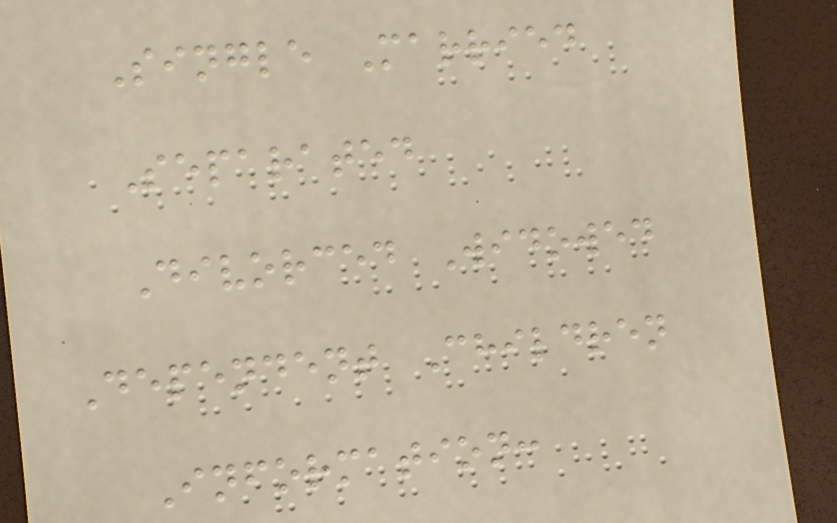Single Married
Separated
Divorced Widowed
Dependent Children
Information:
